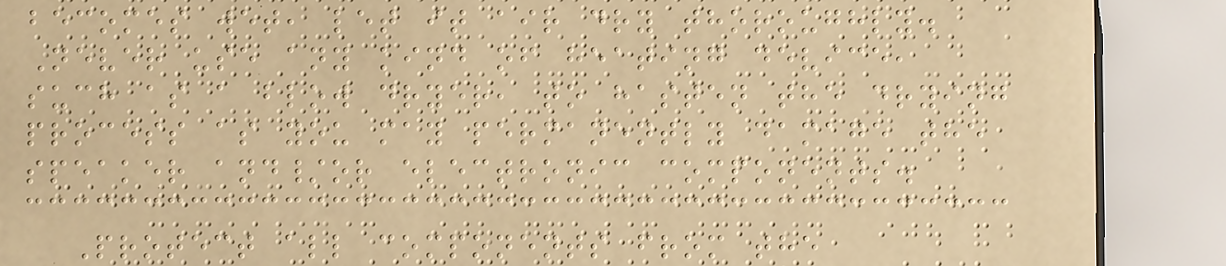becomes wet, let it air dry thoroughly.
Never use any kind of heating device,
such as a blow dryer, to hasten the drying
process as you may permanently damage the
speaker and/or electronic components.
Protect all components from the
